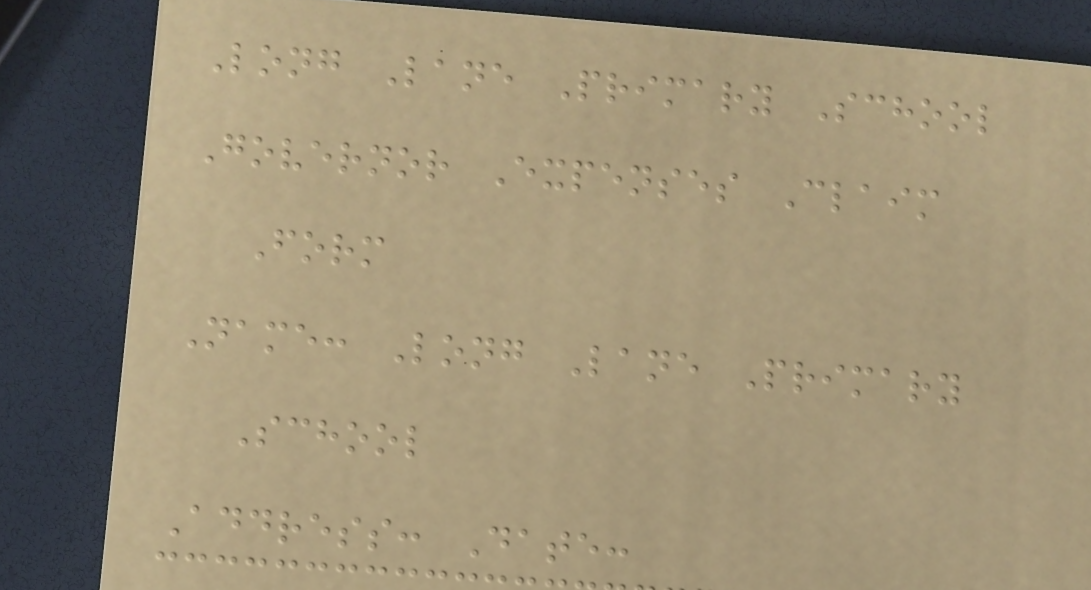Long Lane Primary School
Governor Expenses Claim
Form
Name: Long Lane Primary
School
Address: Date:
